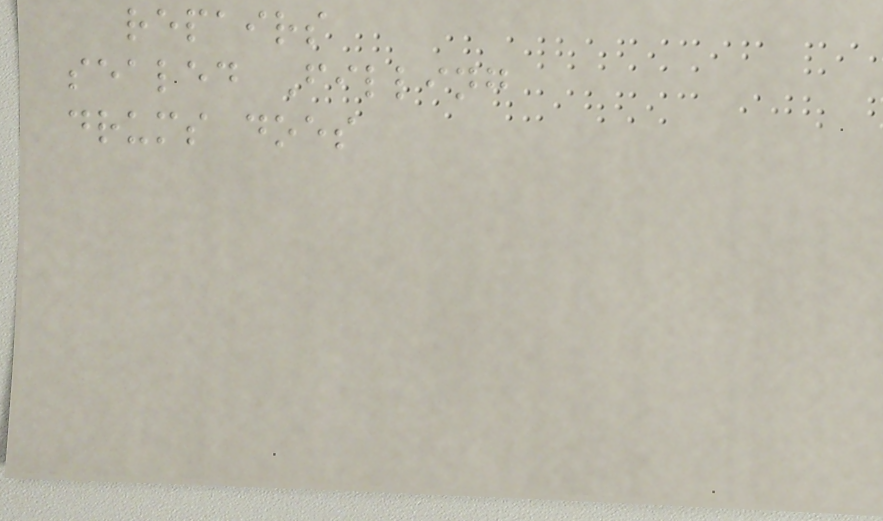repairs
sealed Filling
drums does
